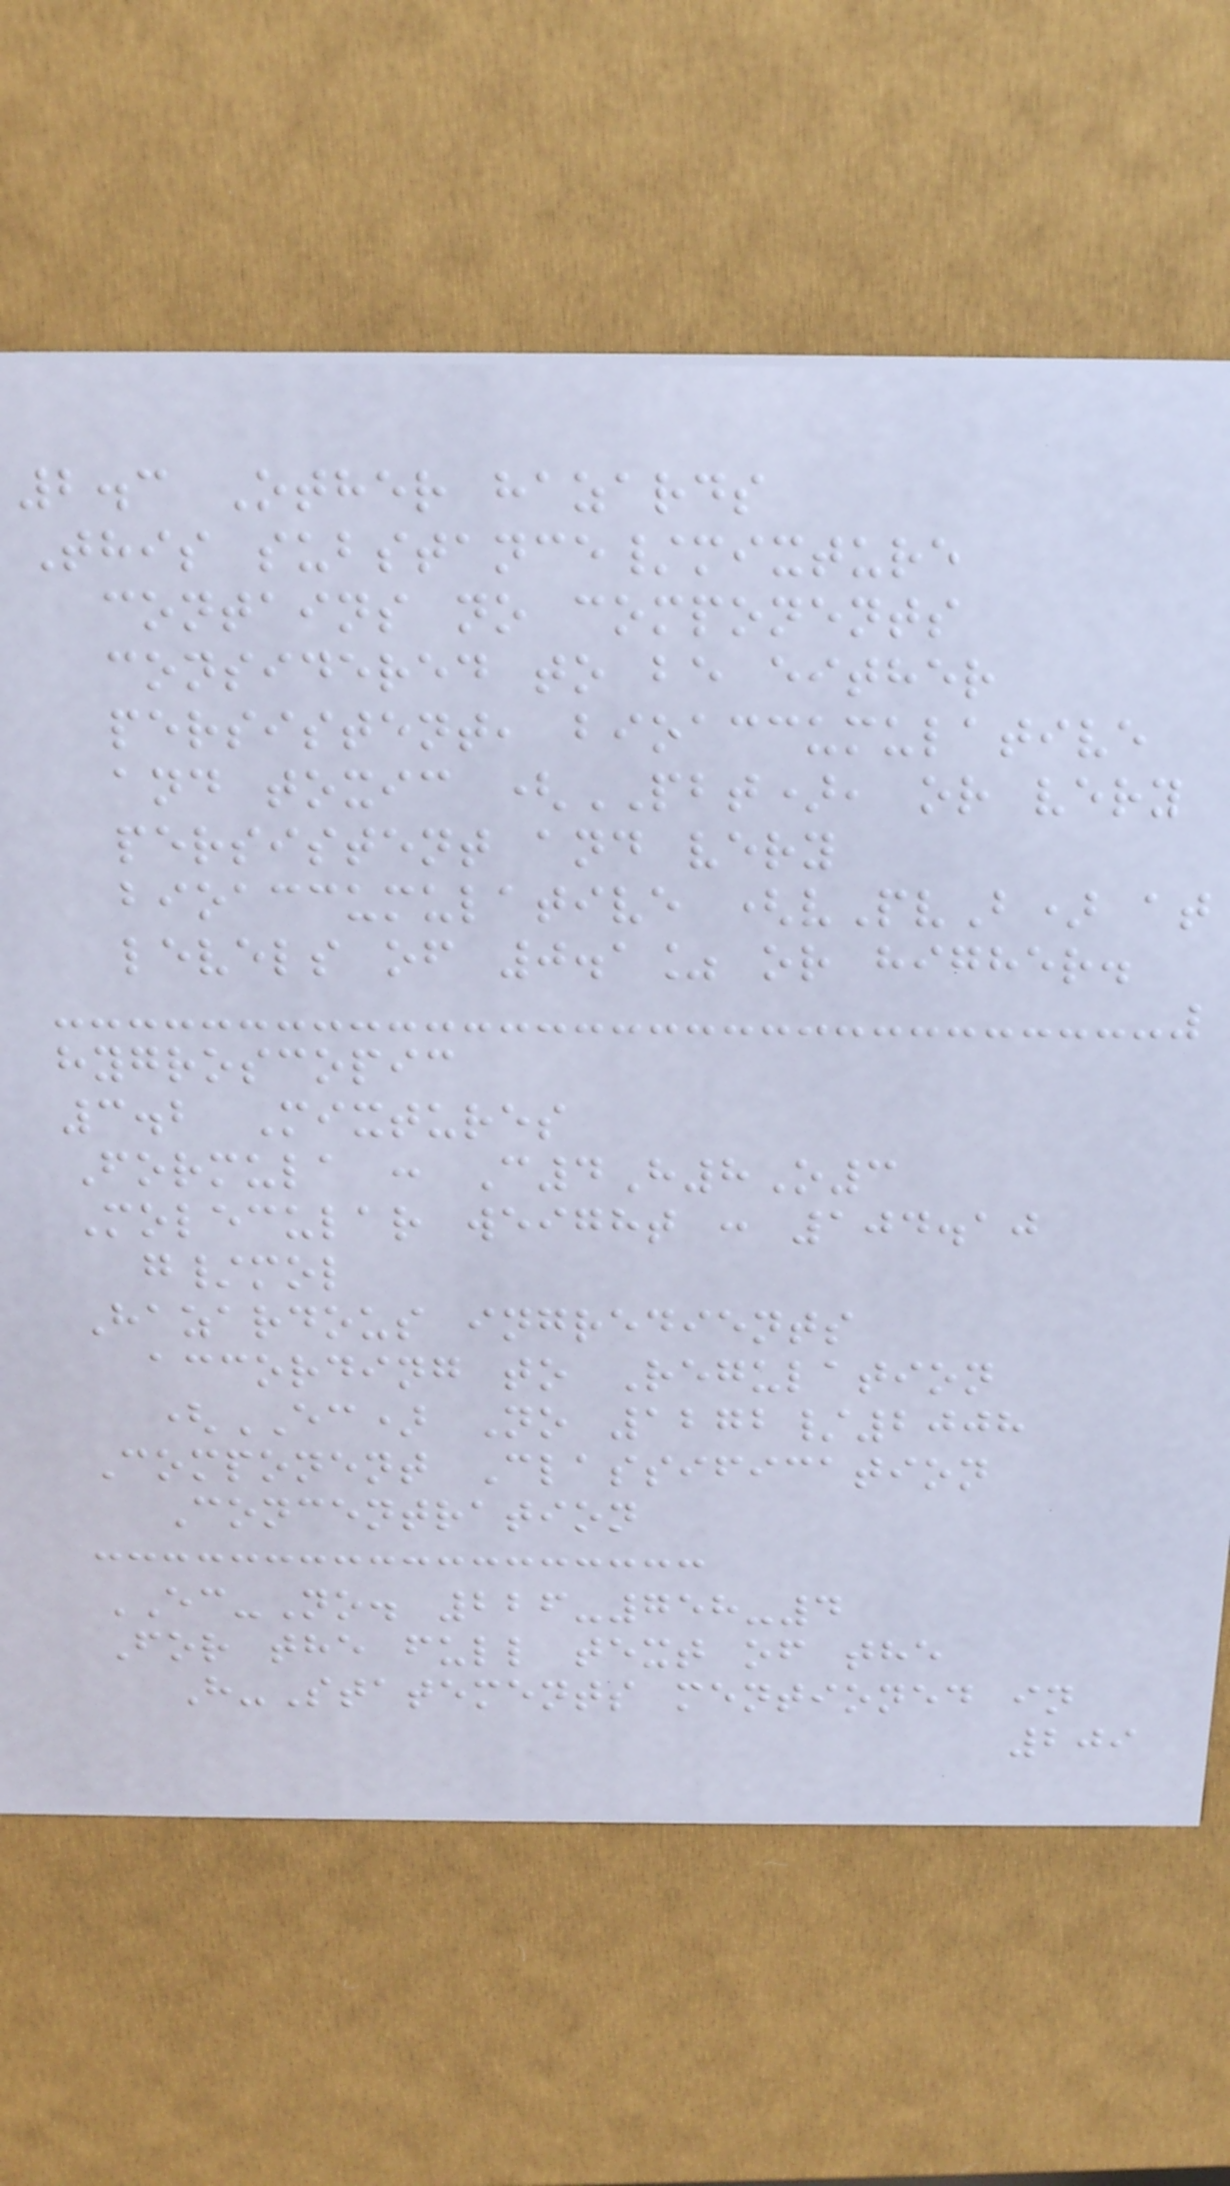2.3 Other hazards
This substance/mixture
contains no components
considered to be either
persistent, bioaccumulative
and toxic (PBT), or very
persistent and very
bioaccumulative (vPvB) at
levels of 0.1% or higher.
hygroscopic
3.2 Mixtures
Formula : C4H8O3
Molecular weight : 104.10
g/mol
Hazardous ingredients
according to Regulation
(EC) No 1272/2008
Component Classification
Concentration
EC-No. 226-758-4
For the full text of the
H-Statements mentioned in
209
